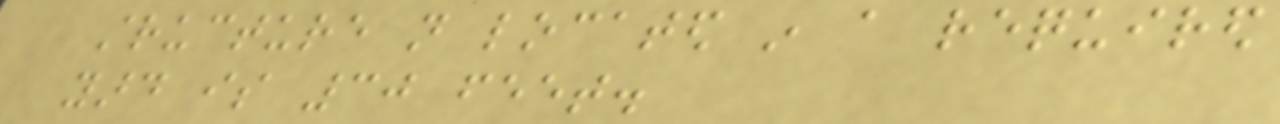structure not located in a required
yard is 30 feet.
